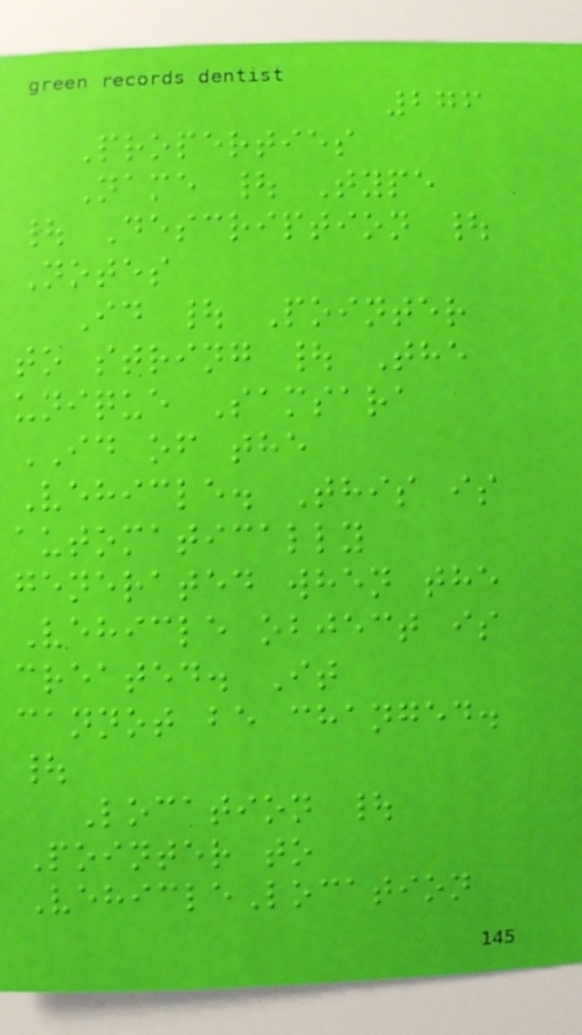276
Properties
Name | Type
| Description |
Notes
Id | Pointer
to string | The
unique Samsara
ID of the
Vehicle. This is
automatically
generated when the
Vehicle object is
created. It
cannot be changed.
|
Location |
Pointer to
VehicleLocation
